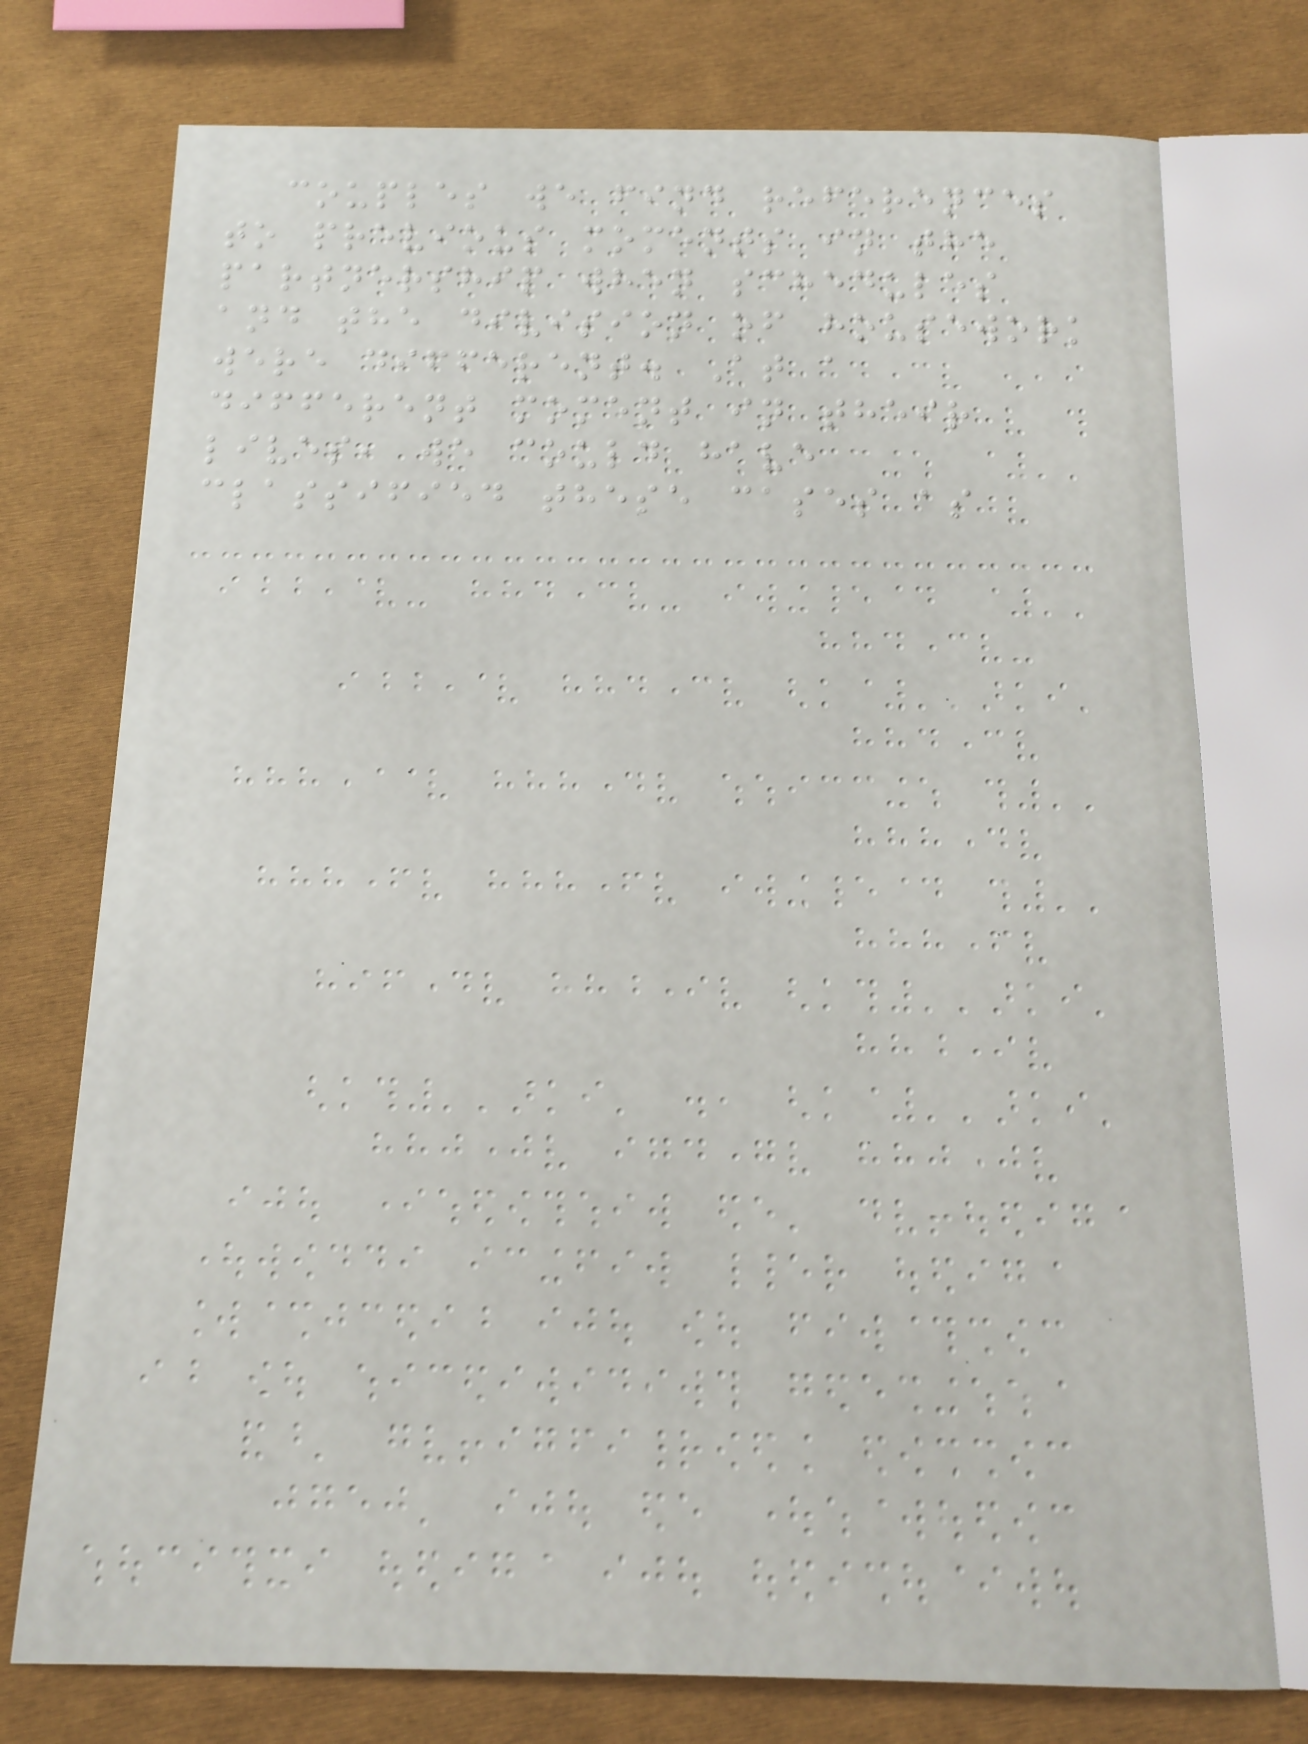couples we find references
to previous moments in the
partnership when schedules
and the division of housework
were different. At a
different moment in their
lives, we could have
classified these cases as
